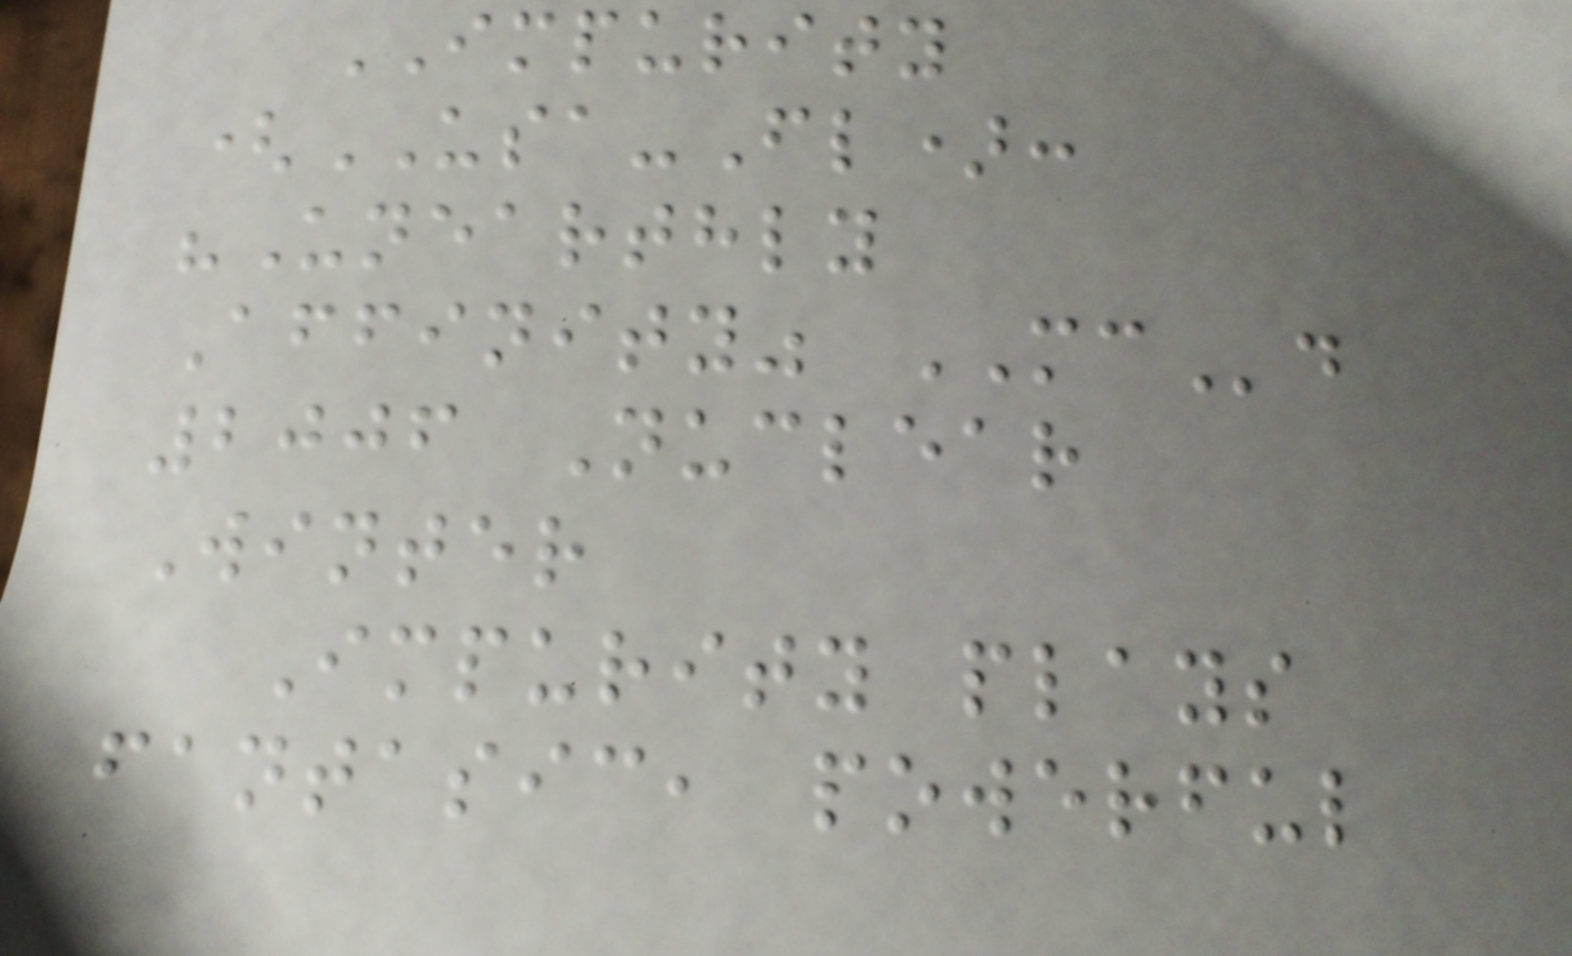IMPURITY
(USA-Fl):
"Unearthly
Affinity" MCd
2006 Nuclear
Winter
Impurity plays
fantasic, powerful
